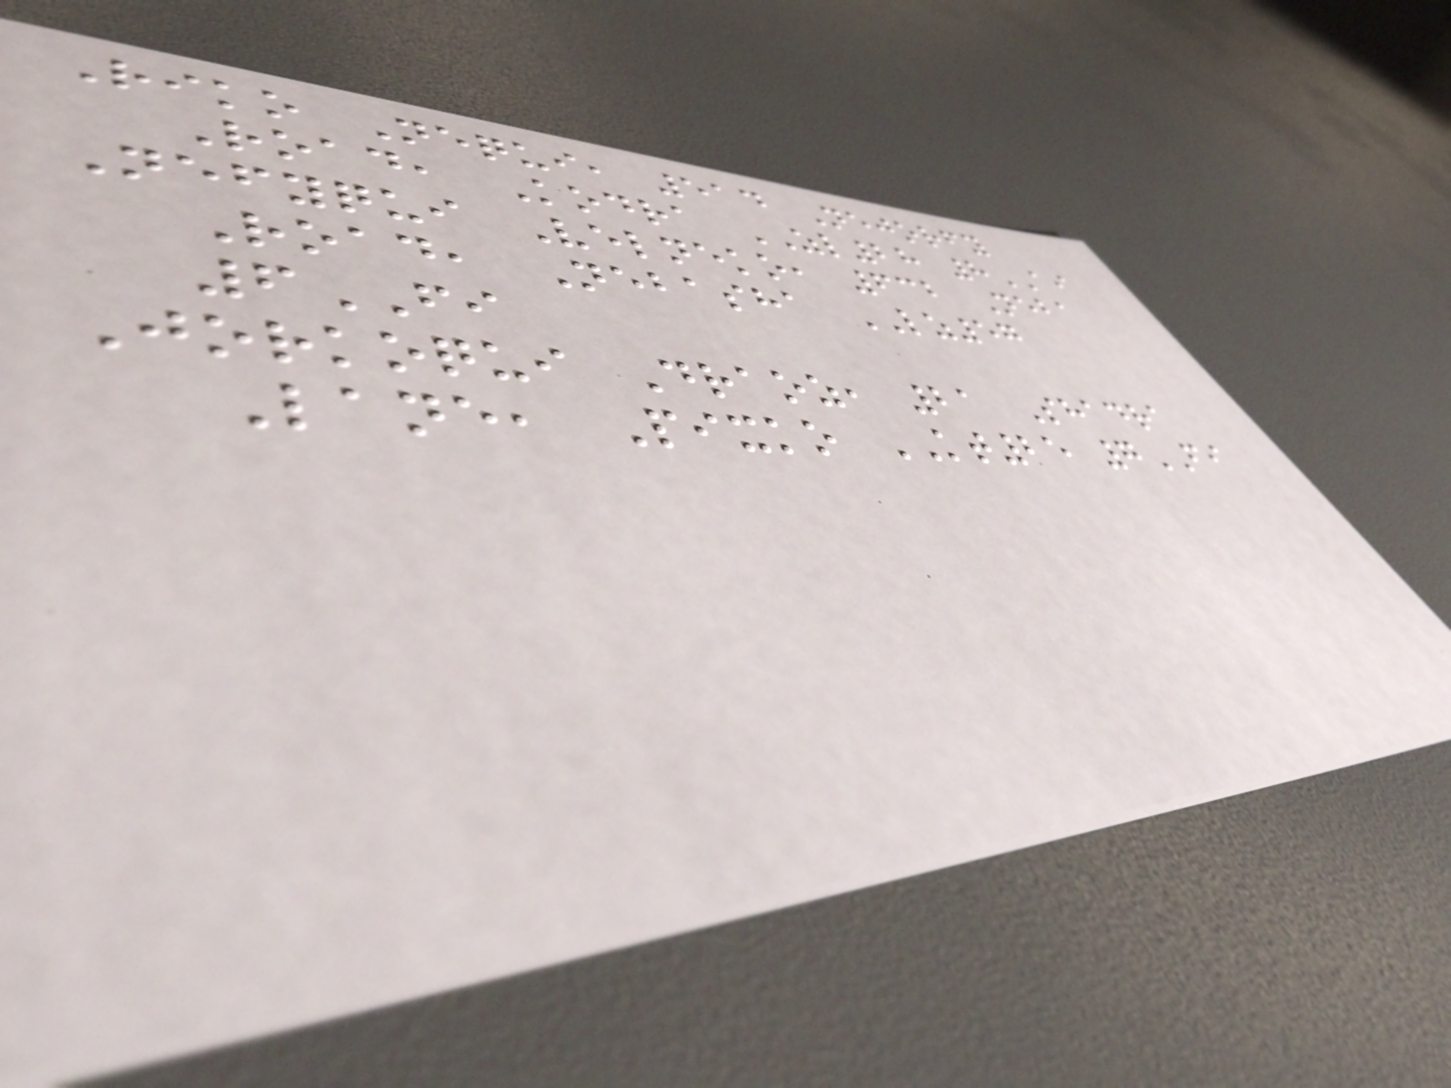Riko Nequi, 514 Nejorfy
Road, Kodra ZL28 8AI
Nefyqui Velneko, 632 Neba
Road, Nebasha LZ57
6FI
Jorkoqui Draoz, 21 Shadra
Lane, Pixko KT25 7FI
